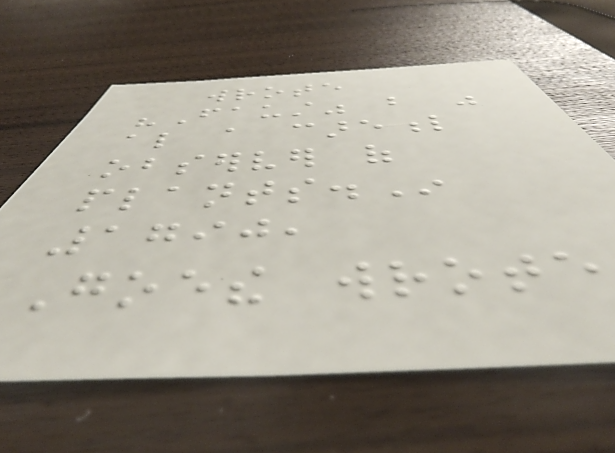wrote
"Faust" but was
also a careful
observer of
plants.In
1790,
Goethe wrote
